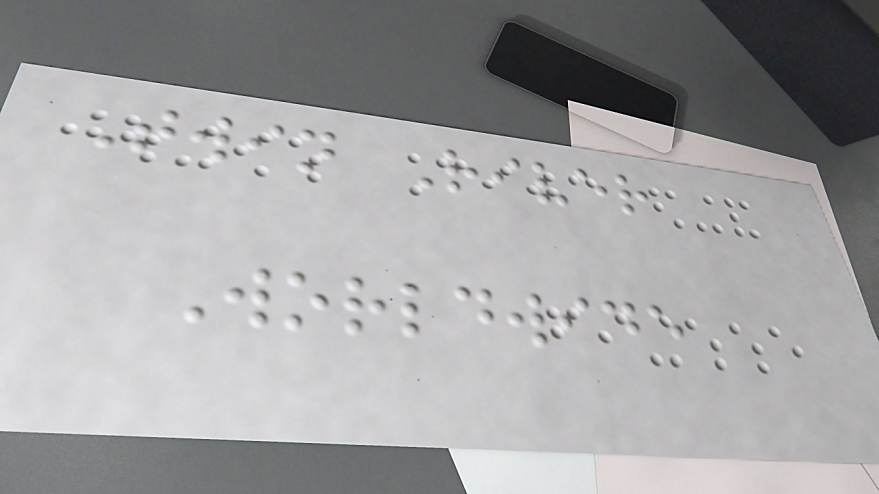Twin River
Worldwide
